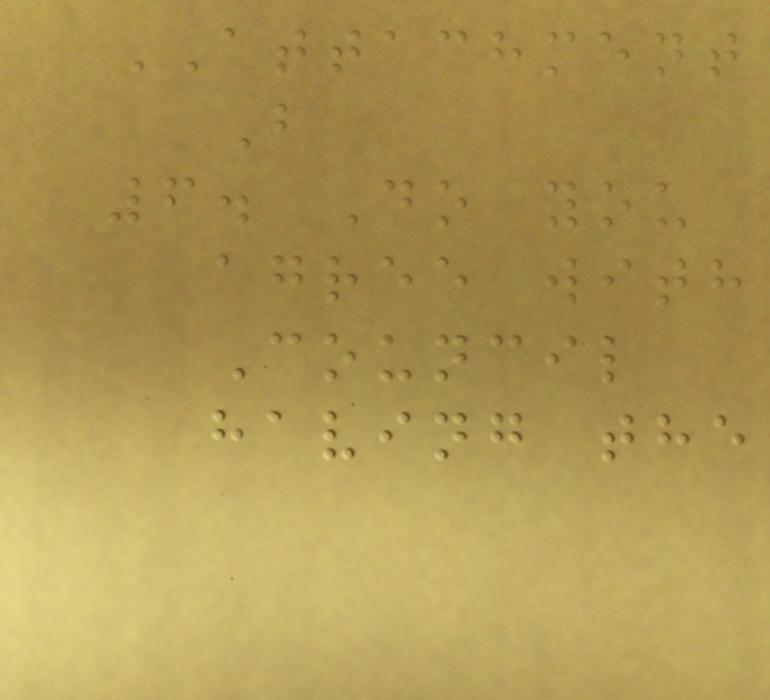ATTACHMENT
B
6. Do you
agree with
Council
having the
